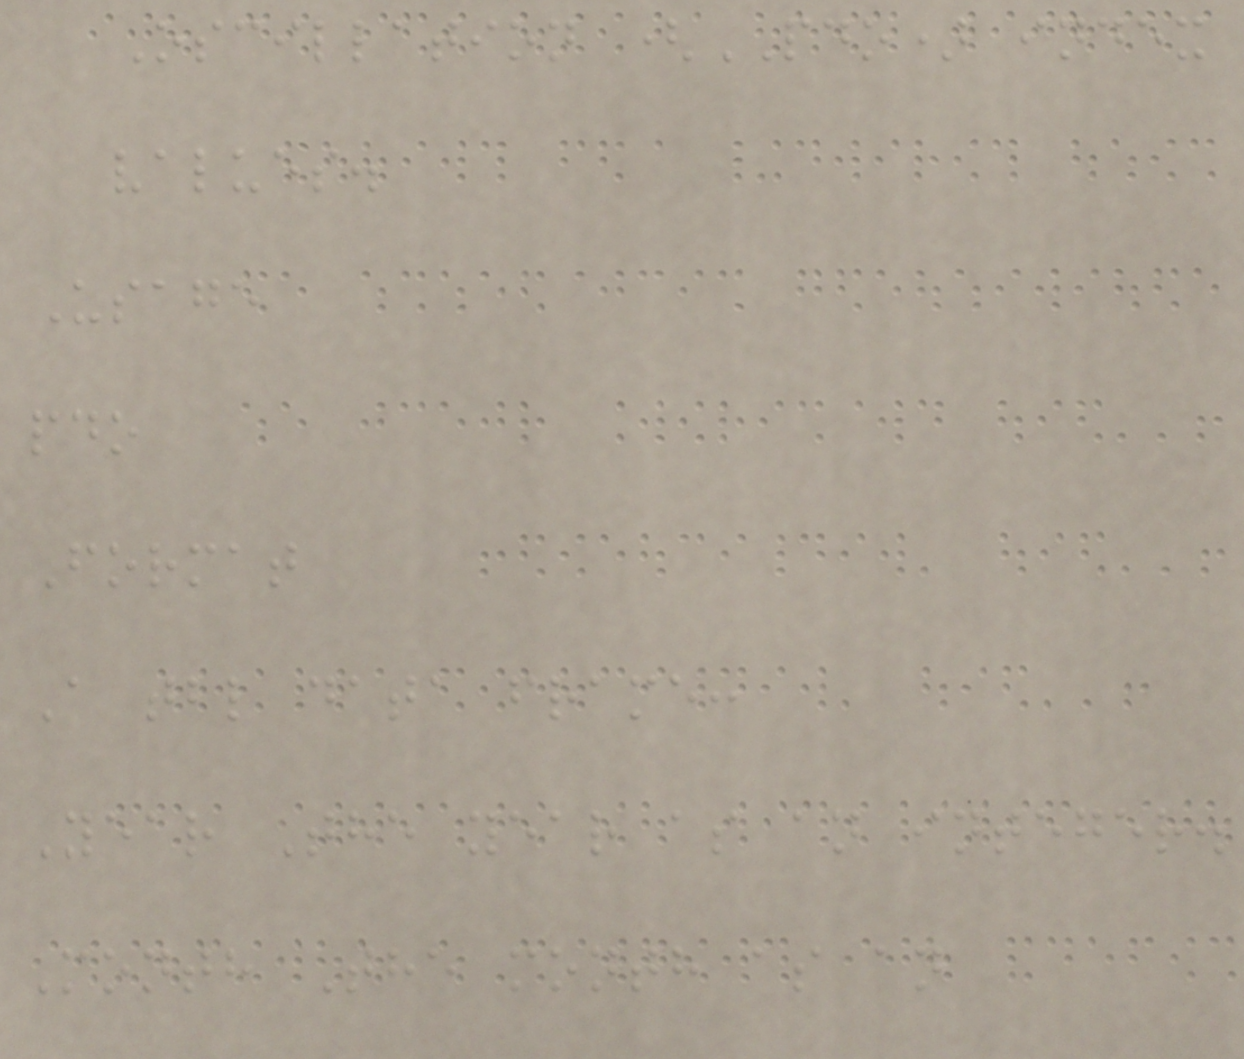Oscillation (PDO) index
values.
Usage
pdo
Format
A tbl data frame:
Year The year as an integer.
Month The month as an
